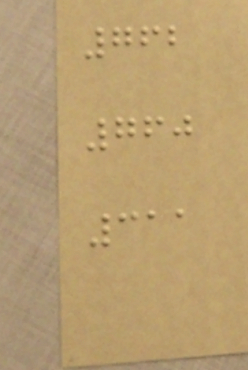762
760
311
